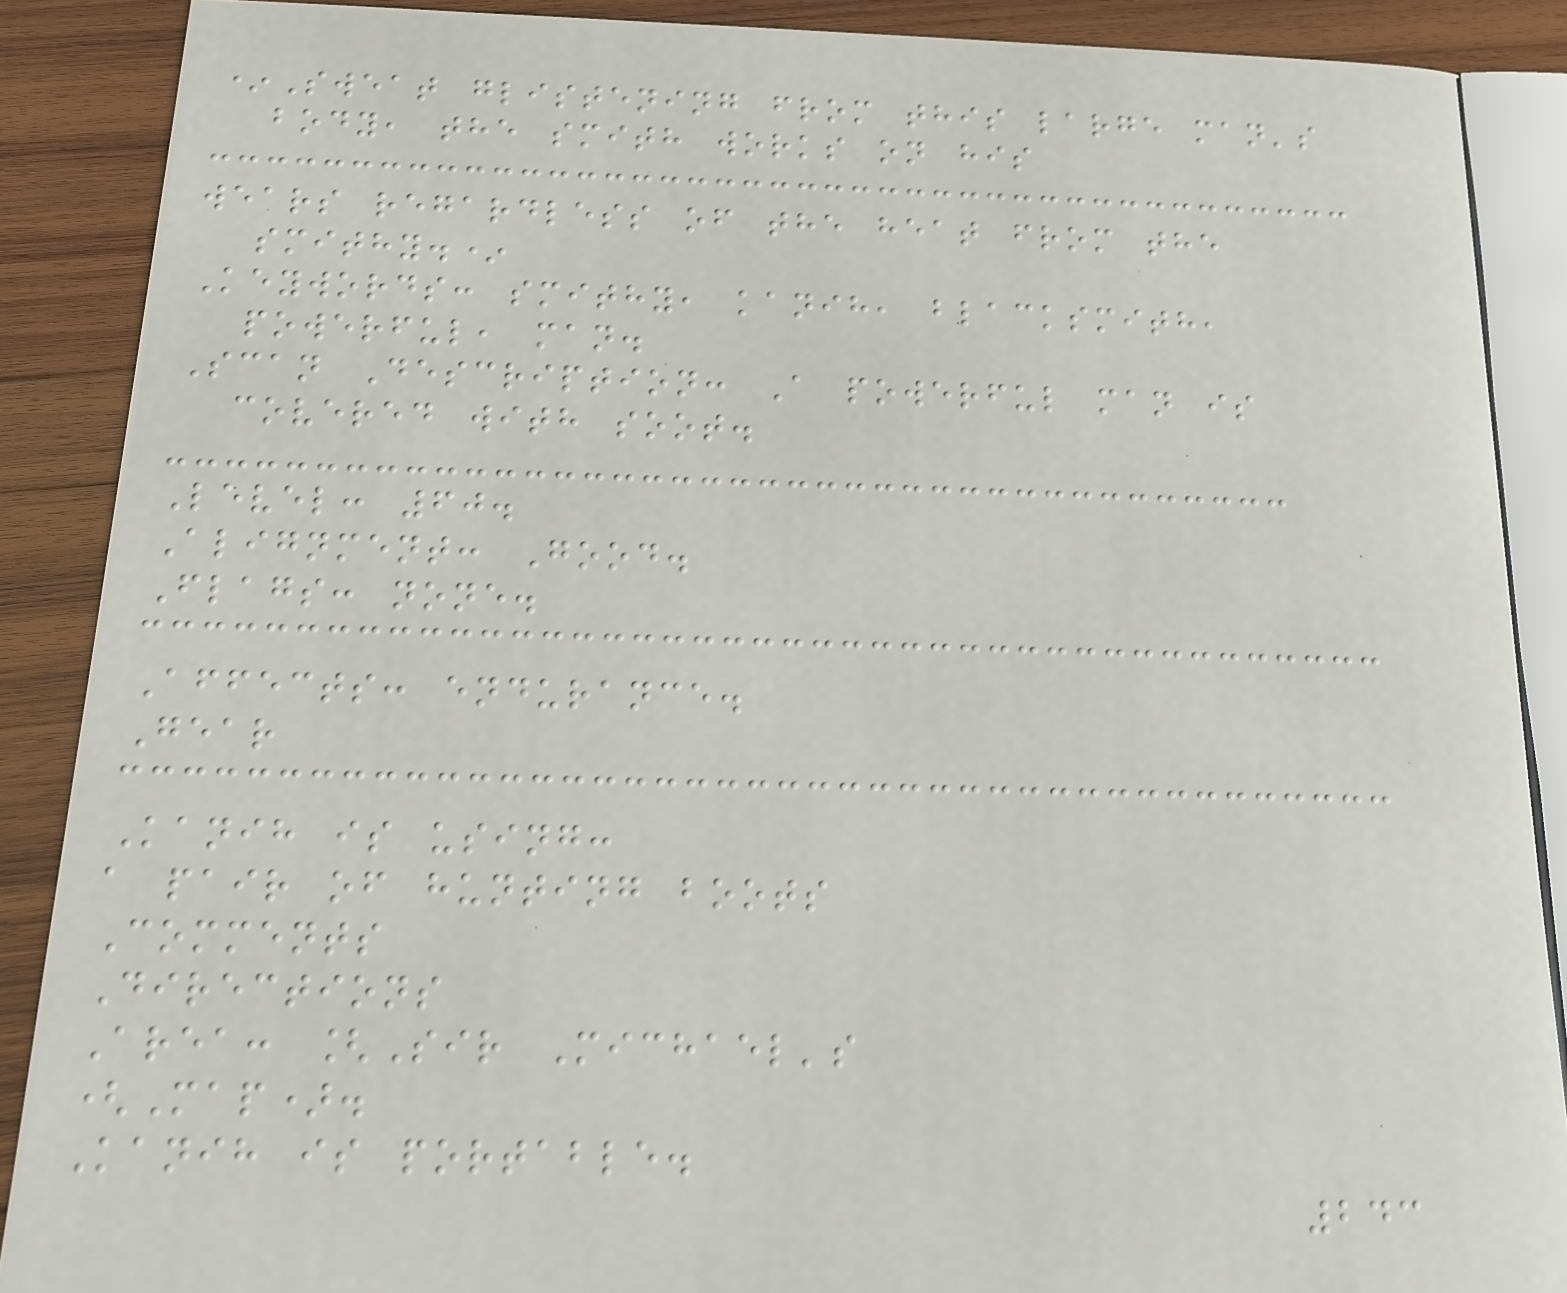*Sweat glistening from this large man's
body, the smith works on his
wears regardless of the heat from the
smithy.*
Keywords: smithy, kanih, blacksmith,
powerful, man.
Scan Description: A powerful man is
covered with soot.
Level: 60.
Alignment: Good.
Flags: none.
Affects: endurance.
Gear
Kanih is using:
a pair of hunting boots
Comments
Directions
Area: [Sir Michael's
(Map).
Kanih is portable.
243
